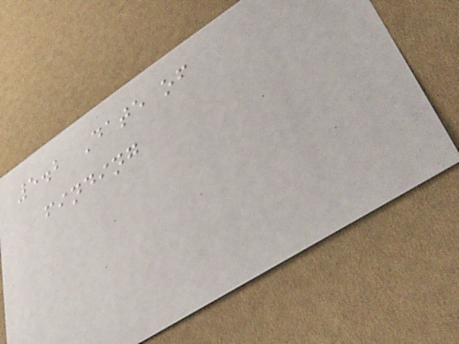5.2 Date of
finding
